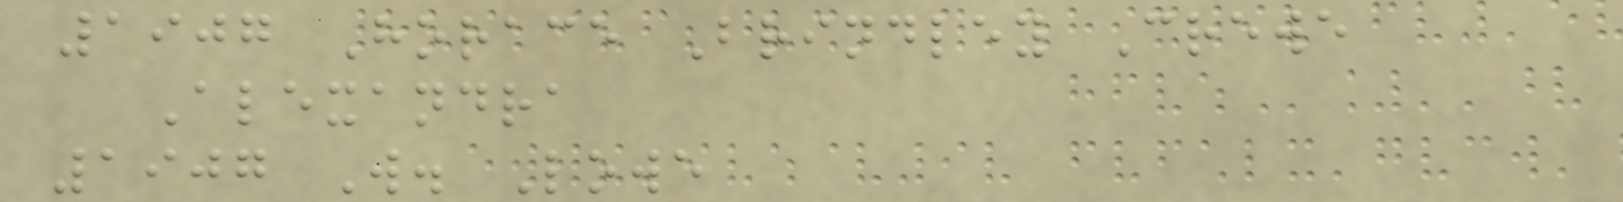1907 Horace Brindley Crewe
Alexandra
1907 W. Lowe
